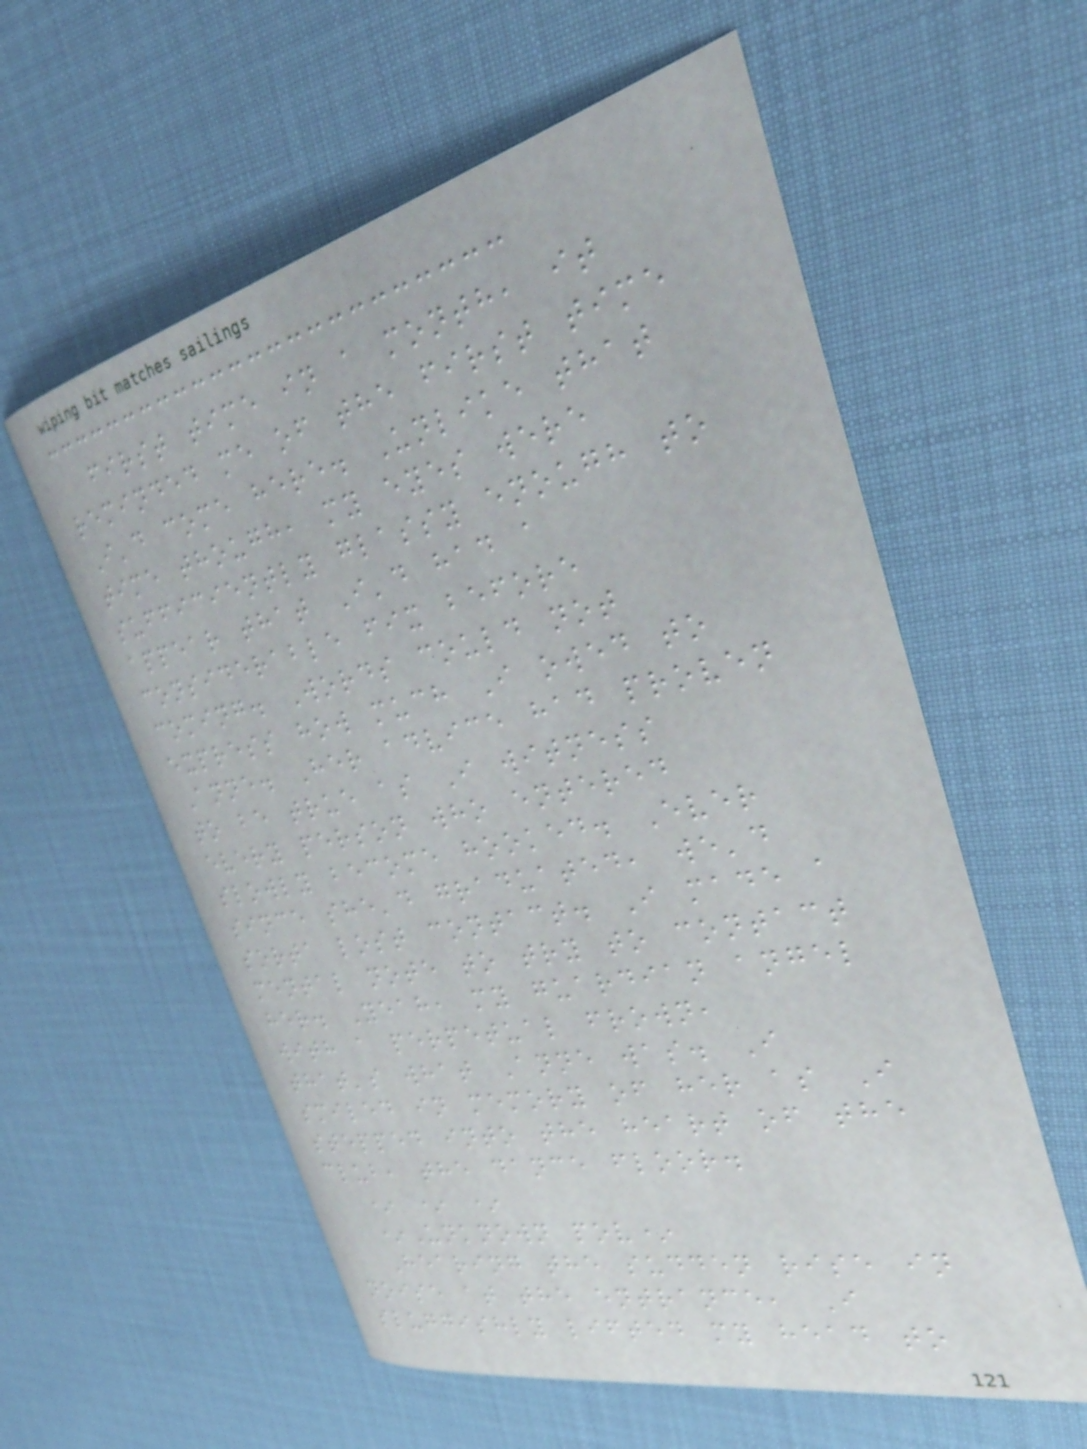first time in a month, it
reminded me of the first time
I'd come here. Unlike that
time though, my eyes were
sufficiently glassy enough to
appear that I'd had a
considerable fix before
coming. Words could not
express how much I owed to
Anne. Her advice had proven
to be true as I witness
every person who entered
slowly become hooked. Ever
since she'd graduated, we'd
sorta lost contact. I made a
mental note to try to contact
her. Yeah, my guardian angel
with a perpetual frown,
that's what Anne was. I
smiled in memory of her as I
stepped into the heart of the
club, the dance floor.
* * *
*Unknown pov*
Hearing the sudden rise in
noise at the entrance, I
sluggishly lifted my head to
